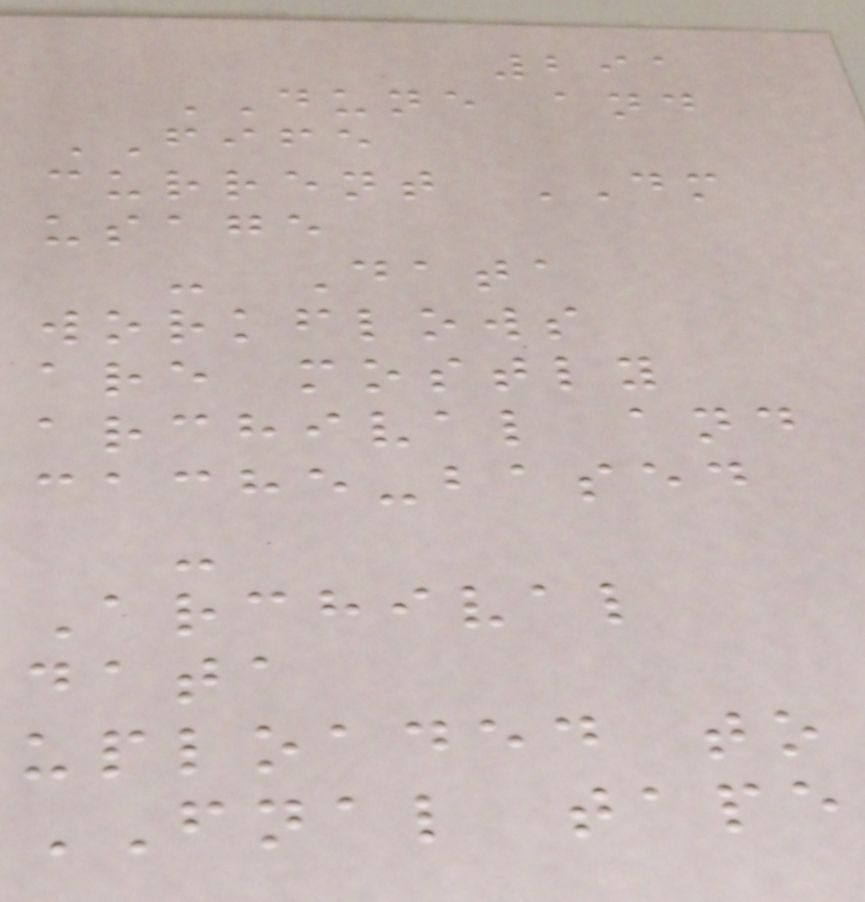291
DUNE and
FIFE
current DM
usage
- Data
workflows
are mostly
archival and
cache-based
-
Archival
data
uploaded to
FNAL tape
